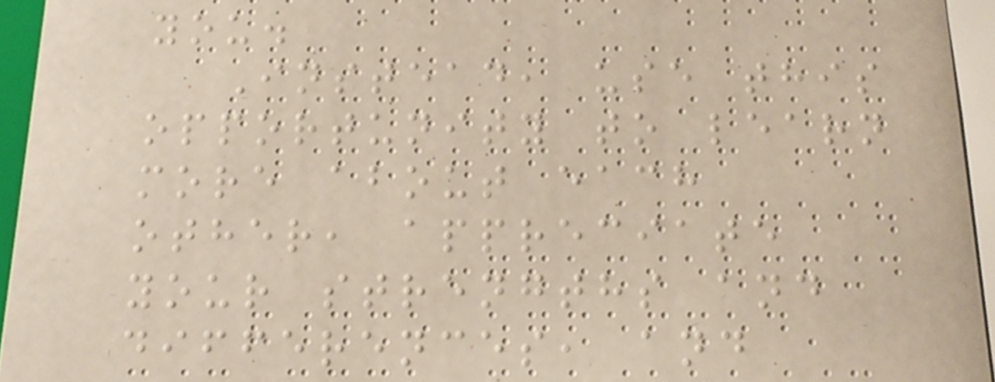you.
Instead, use this
opportunity to learn
more about each
other, appreciate
your strengths and
differences, and
